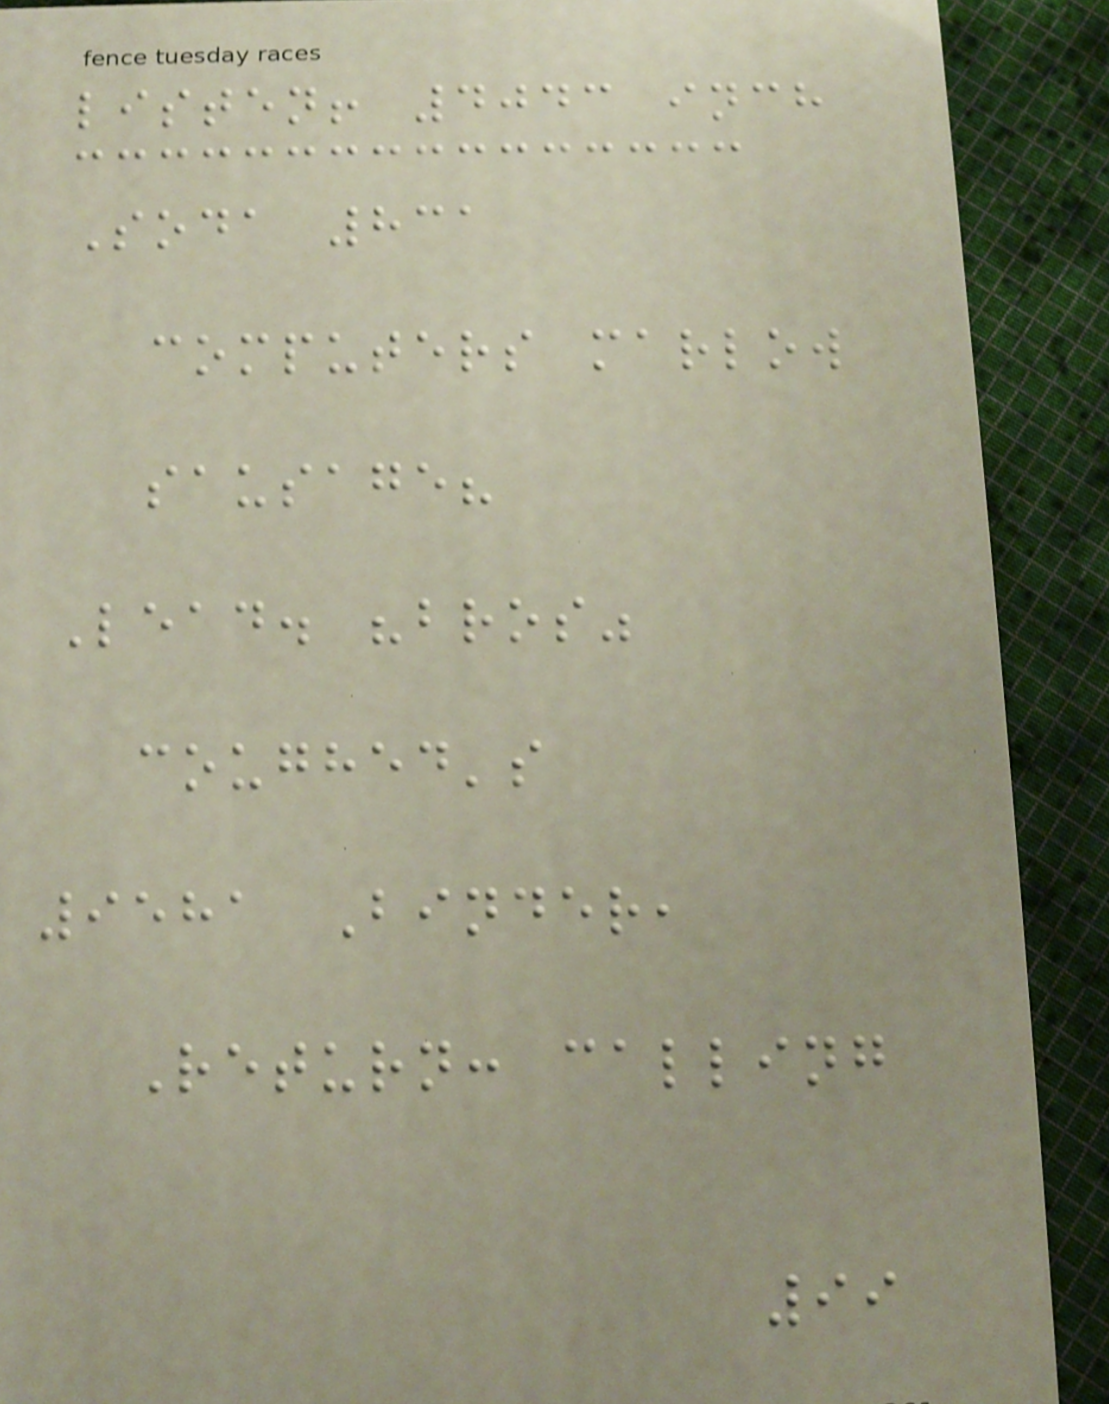listen! 4043 inch
Soda 831
computers marlow
sausage?
Lead. "bros"
coughed's
9581 Binder,
Return: calling
99
